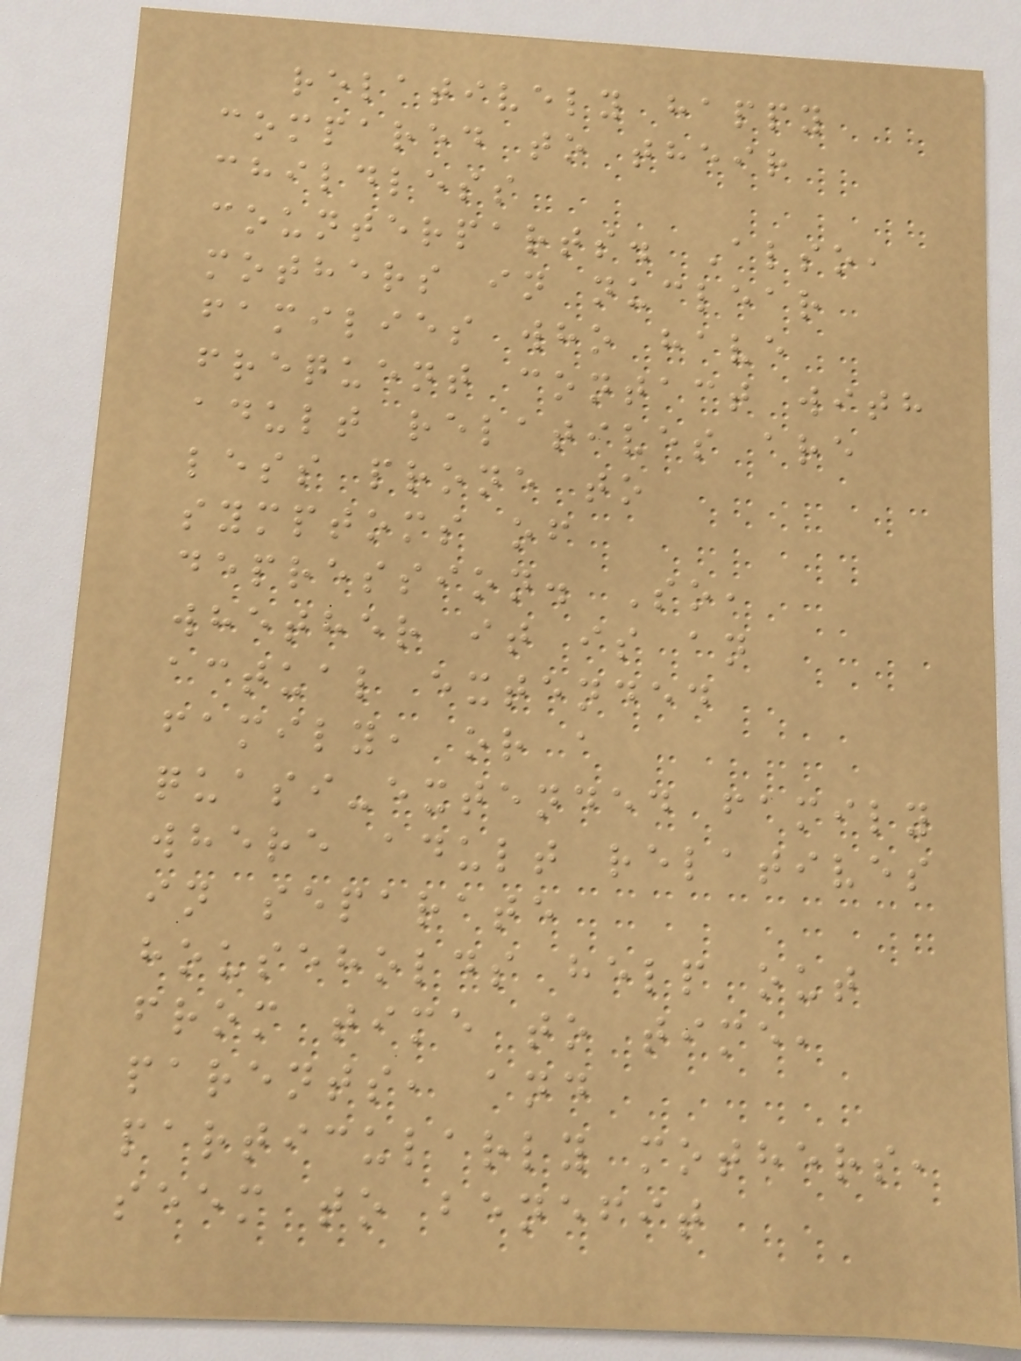relatively happy
compared to their
childless
counterparts. Also,
mothers in nuclear
families who have
frequent contact with
adult relatives are
less prone to
symptoms of
depression. So,
whether it is an
actual extended
family, or a
quasi-extended family
where adult relatives
in separate
households help out
from time to time,
parents, and
particularly mothers,
seem to benefit
